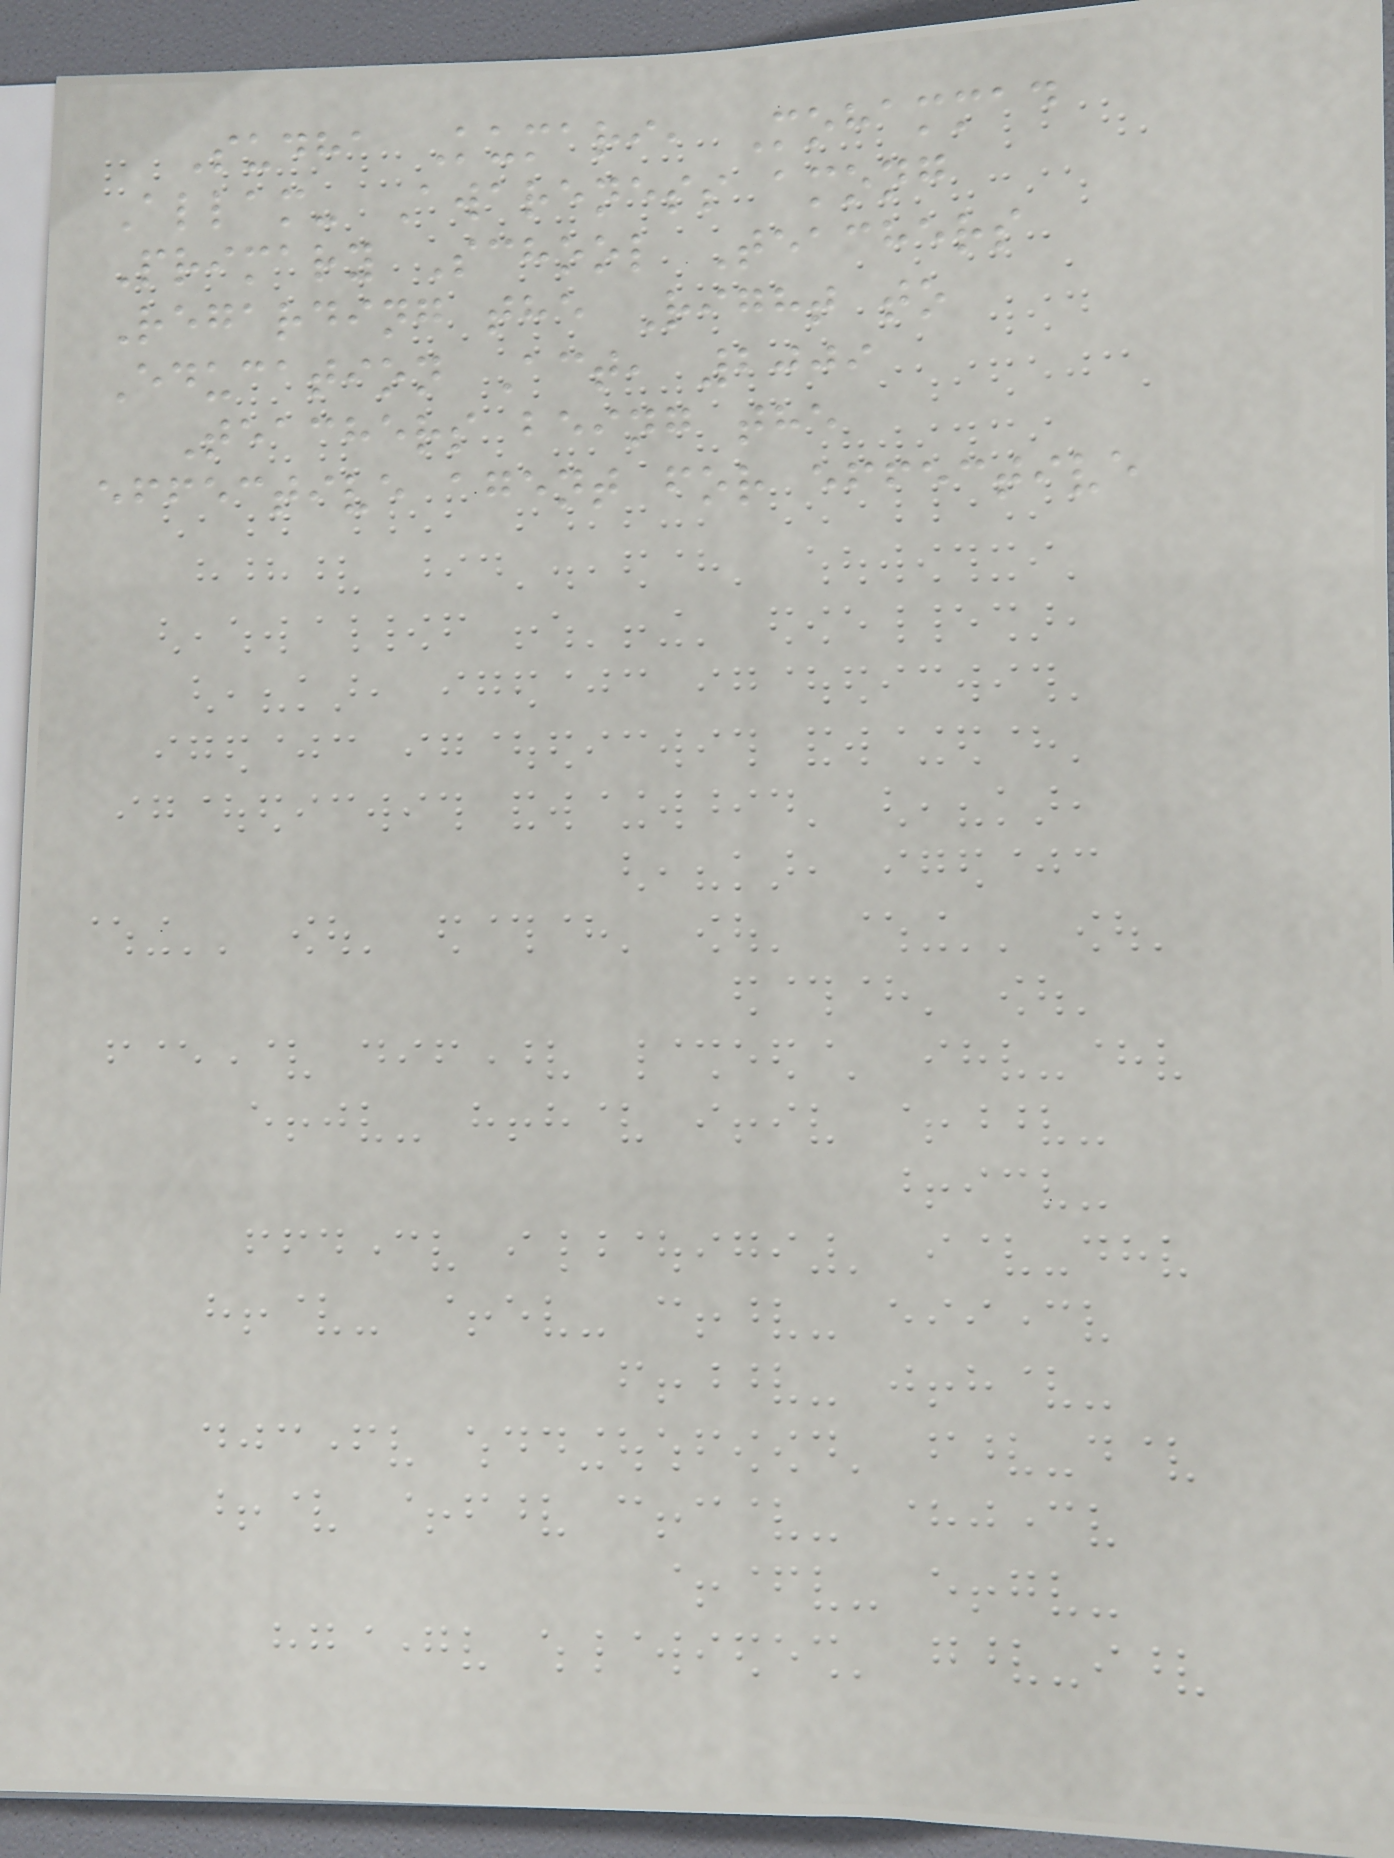Sudha Kumari, Mohammad
Allam- Awareness among
Primary School Teachers
Regarding the Right to
Education Act, 2009
Teachers being the
effective agent for effective
